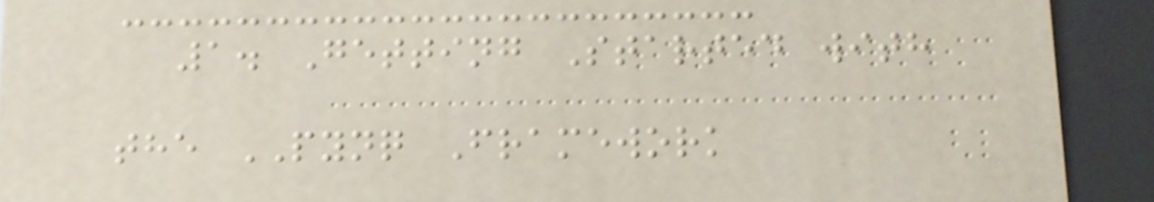1. Getting Started with
the PYNQ Framework
